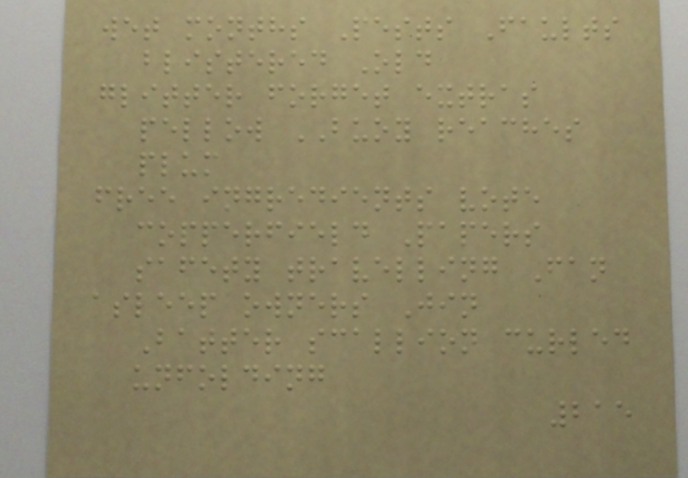wet months Pests Faults
blistered Old
glitter forget extras
pellow BUOY reaches
plum
free ingredients vote
copperfield Papers
safety travelling Fan
asleep owners Jin
Batter scallion curled
unfolding
215
